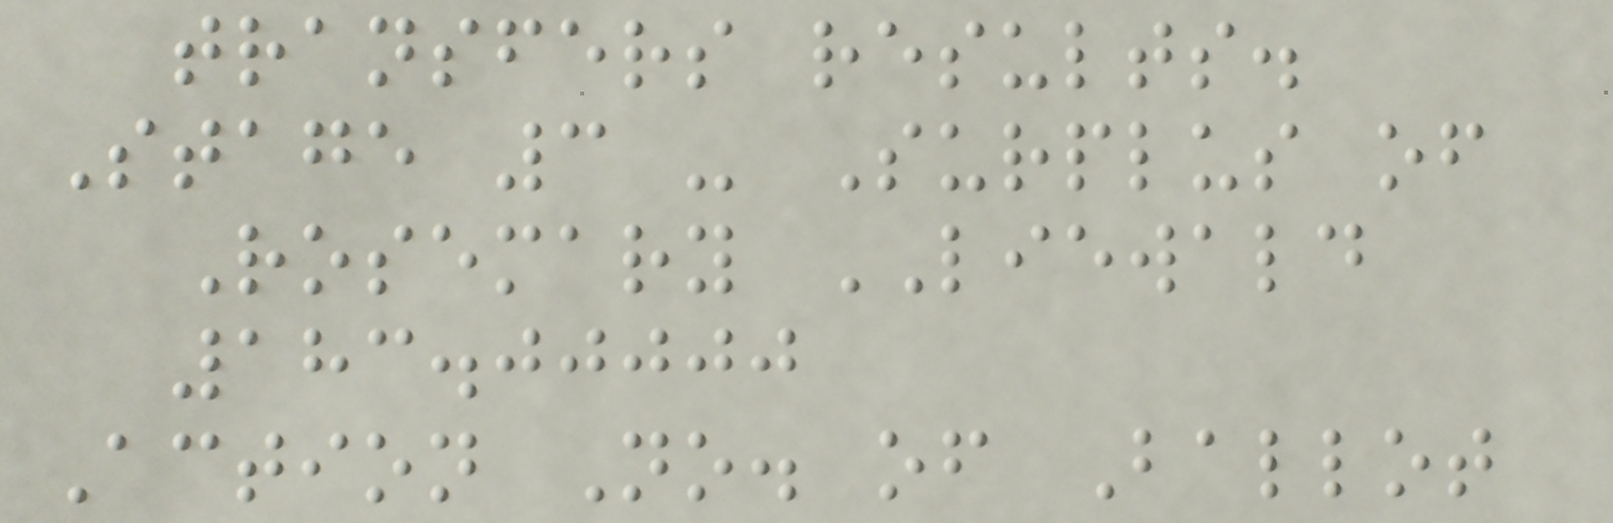transfers results.
Stage 3 - Surplus of
Rosemary LIEWALD
183.00000
Action No. of Ballot
